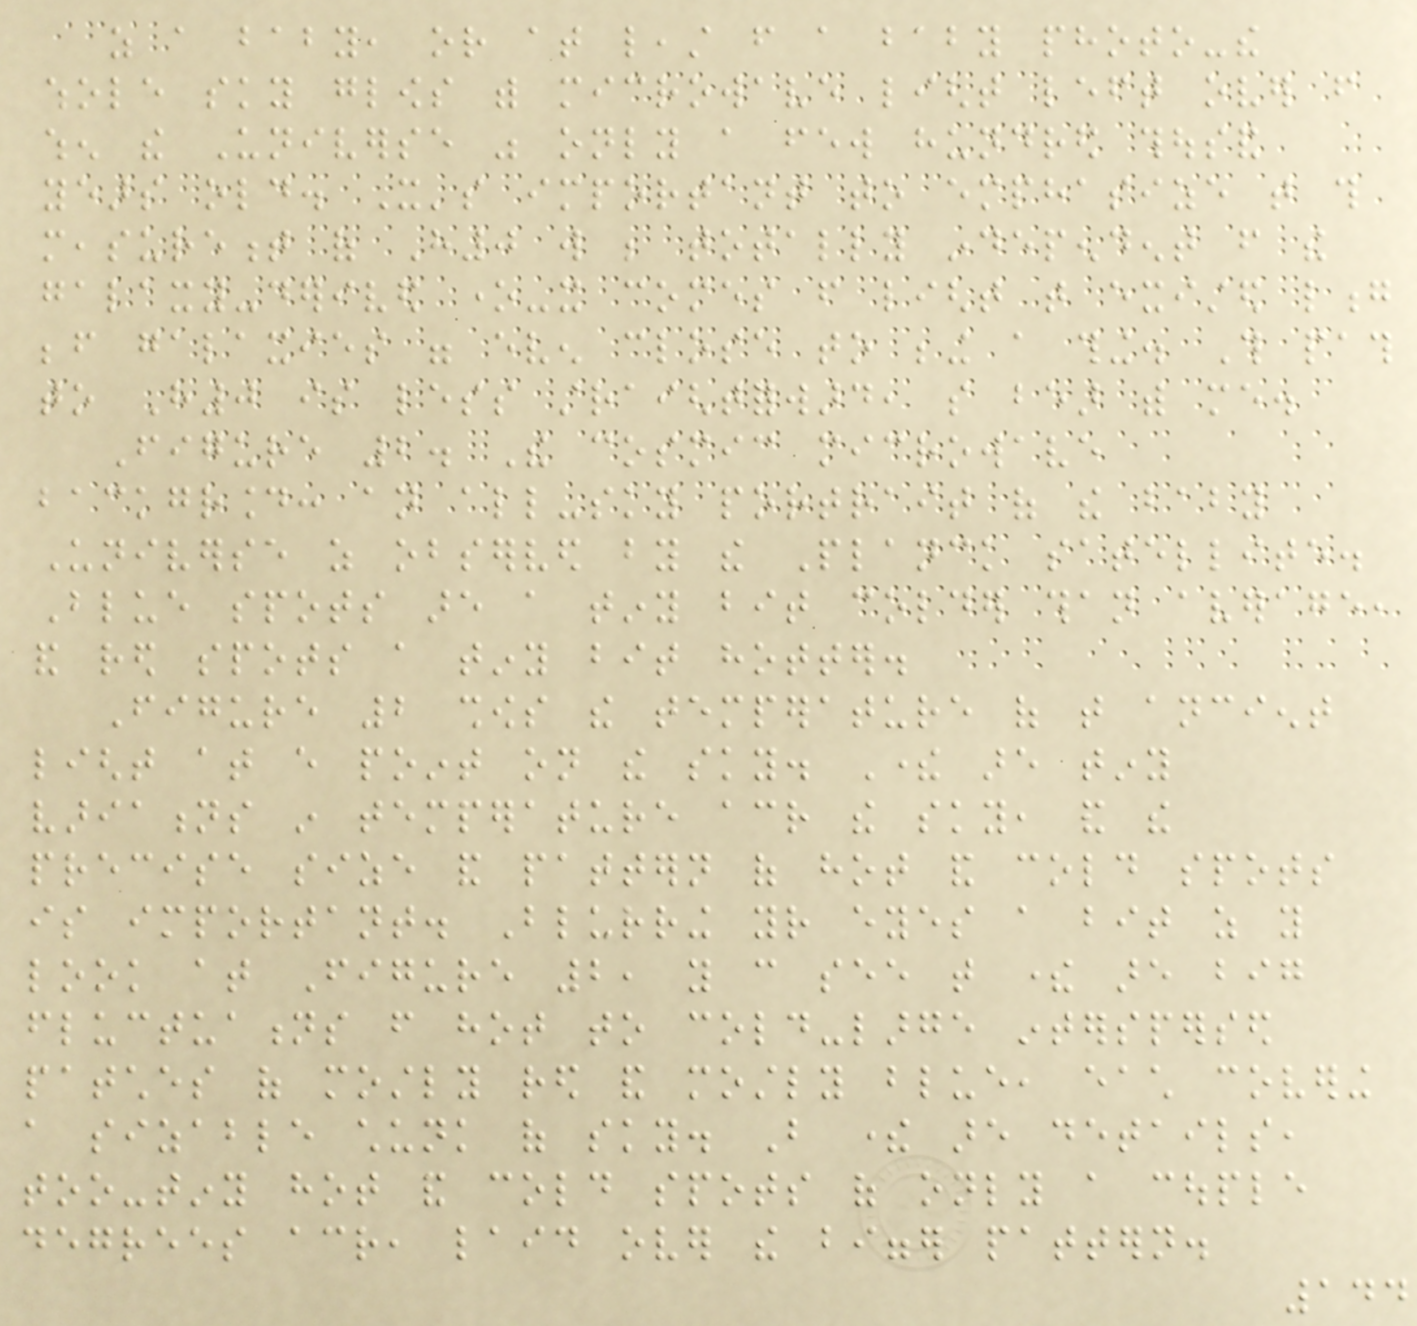as a baby, or at least from a baby photo-the
whole sky glows with microwave light left over from
when the Universe was only a few hundred thousand
years old. It's important to emphasize that this
measurement of H0 will be totally independent from the
galaxy-derived one-it comes from light that existed long
before galaxies were even close to being a thing. This path
to H0 is less straightforward, so bear with me.
Figure 2. The cosmic microwave
background: an all-sky portrait of the baby
Universe as observed by the Planck satellite.
Blue spots are a tiny bit colder than average,
and red spots a tiny bit hotter.
Figure 2 shows the temperature of that ancient
light at every point on the sky. There are tiny
variations in temperature across the sky, and the
precise size and pattern of hot and cold spots
is important. Blurring your eyes a bit as you
look at Figure 2, you can see that there are big
fluctuations from hot to cold-large interspersed
patches of mostly red and mostly blue, each covering
a sizable chunk of sky. But there are details,
too-tiny hot and cold spots of only a couple
degrees across, laid over the bigger pattern.
144
